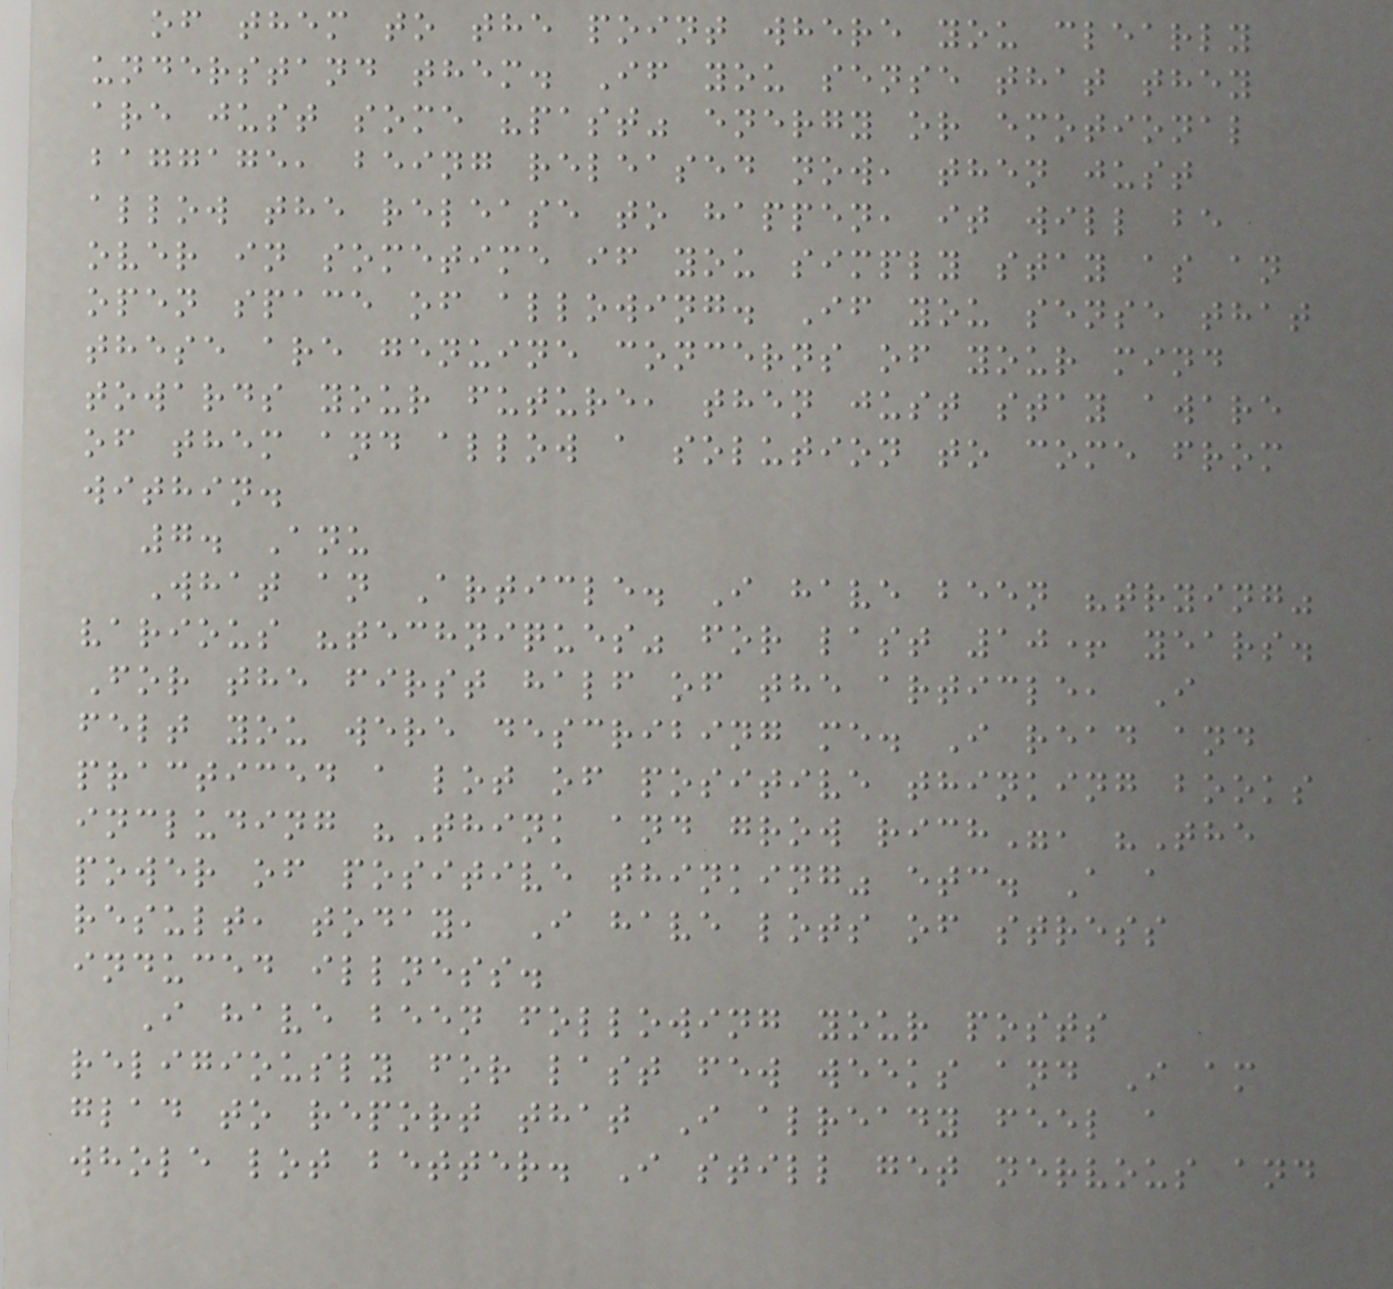of them to the point where you clearly
understand them. If you sense that they
are just some "past" energy or emotional
baggage, being released now, then just
allow the release to happen, it will be
over in sometime if you simply stay as an
open space of allowing. If you sense that
these are genuine concerns of your mind
towards your future, then just stay aware
of them and allow a solution to come from
within.
7. Anu
What an Article. I have been "trying"
various "techniques" for last 10+ years.
For the first half of the article, I
felt you were describing me. I read and
practiced a lot of positive thinking books
including "Think and grow rich", "The
power of positive thinking" etc. A a
result, today, I have lots of stress
induced illness.
I have been following your posts
religiously for last few weeks and I am
glad to report that I already feel a
whole lot better. I still get nervous and
